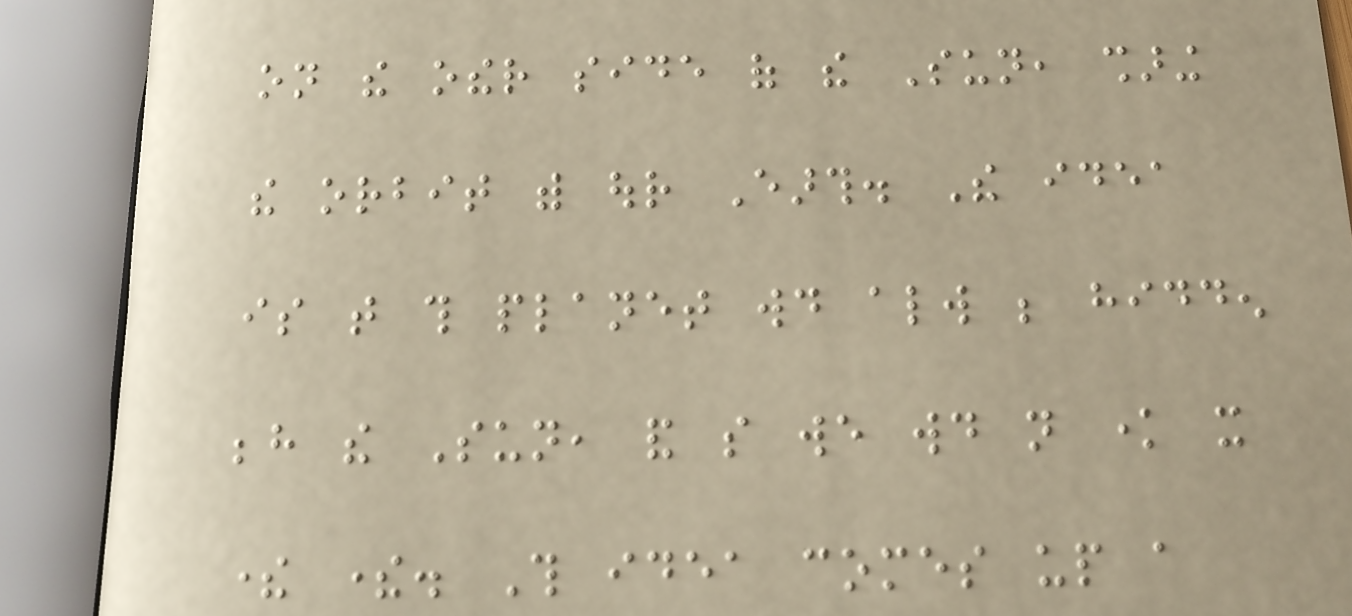on the other side of the Sun, sharing
the orbit with our Earth. The idea
is that this planet would always be hidden
behind the Sun, and so we would not know it
there there. This idea comes up a
